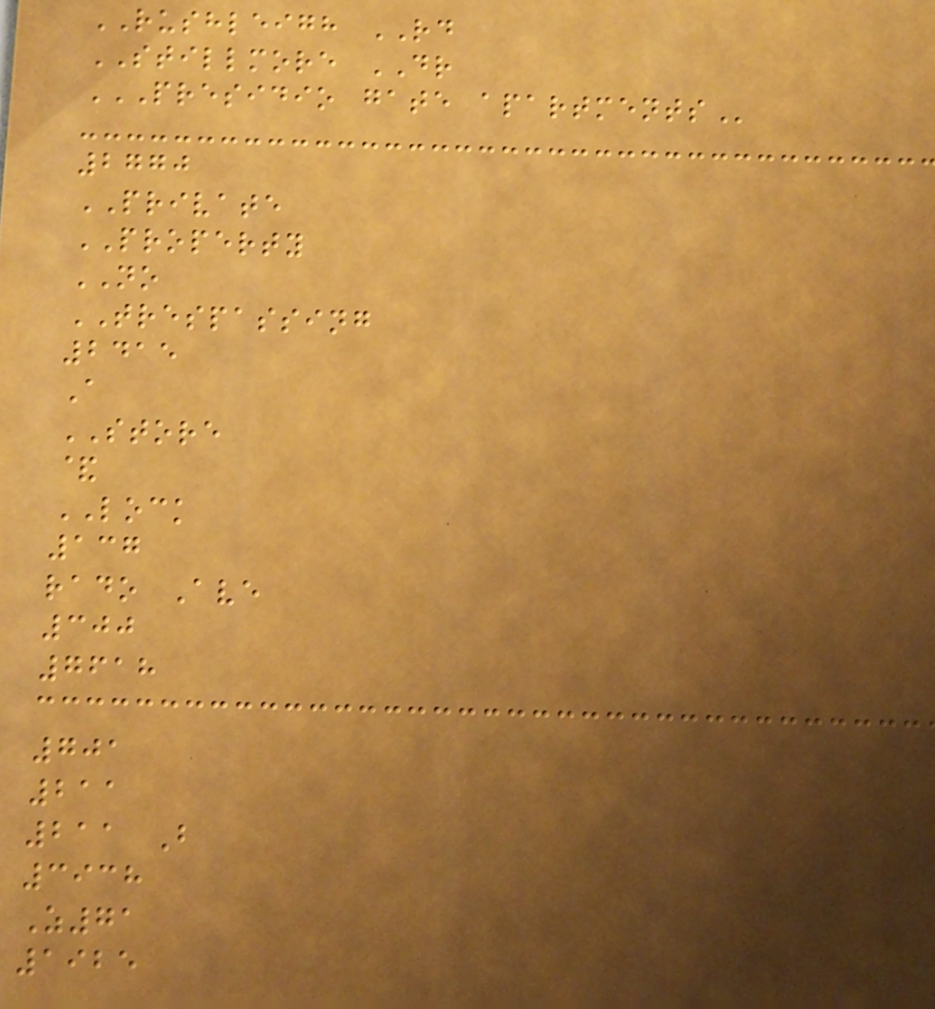RUSHLEIGH RD
STILLMORE DR
PRESIDIO GATE APARTMENTS
2770
PRIVATE
PROPERTY
NO
TRESPASSING
2415
A
STORE
&
LOCK
137
rado Ave
300
7618
701
211
211 B
3938
Z71
1925
